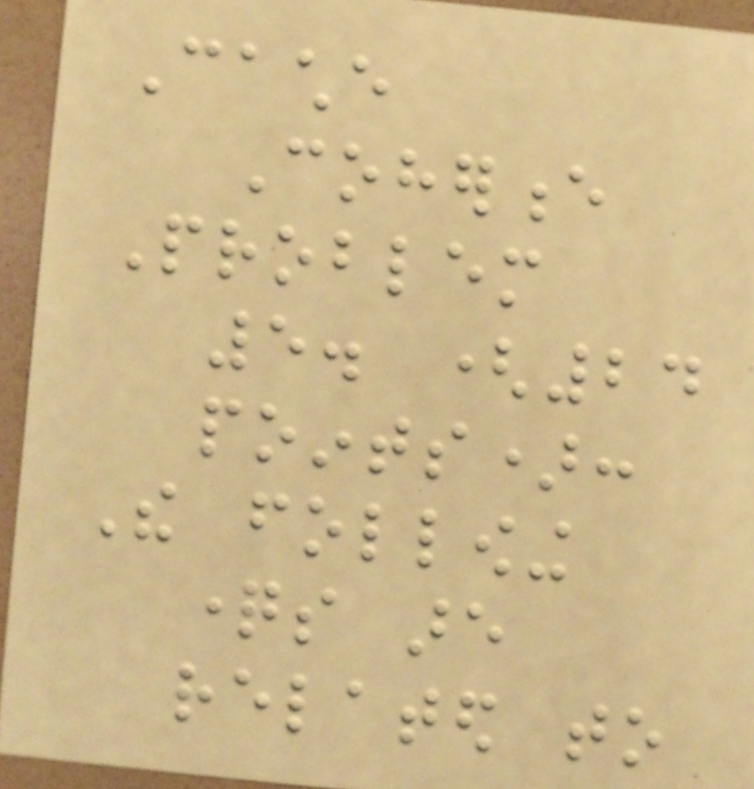Cache
Coherence
Problem
5. (24
points):
The following
questions are
related to
